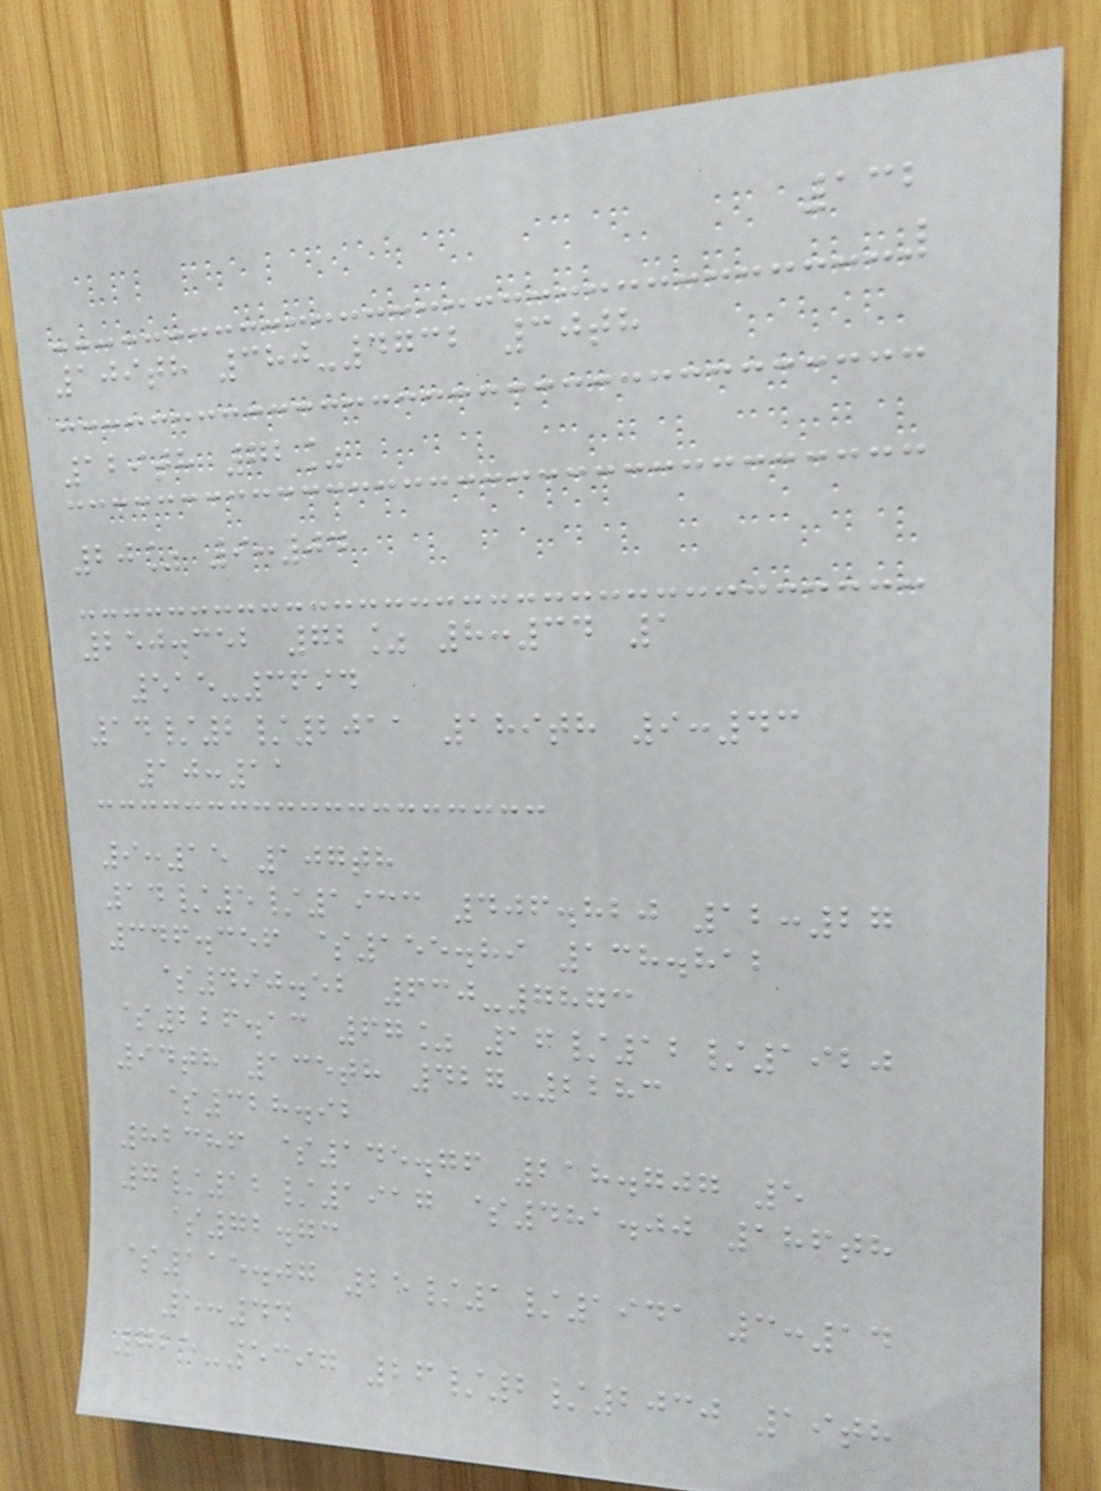132
109th 380-4732 30th
129th 72%
20% 9:04
250.352 72% 8:34 1
515-3694
14/2/2011 189th 9:43
10:11
9:15 107th
14/5/1933 406.820 12:27
346.356 $155.89 138.812
$490.52 630-7873
$226.13 67% 16/12/1920
94th 135th 427-2283
$328.92
82386 $145.76 218.707 5
7/12/1917 $481.00 186th
$72.73
$115.07 25/1/1941 3:14
5:44
725-5397 26/2/2030 19th
